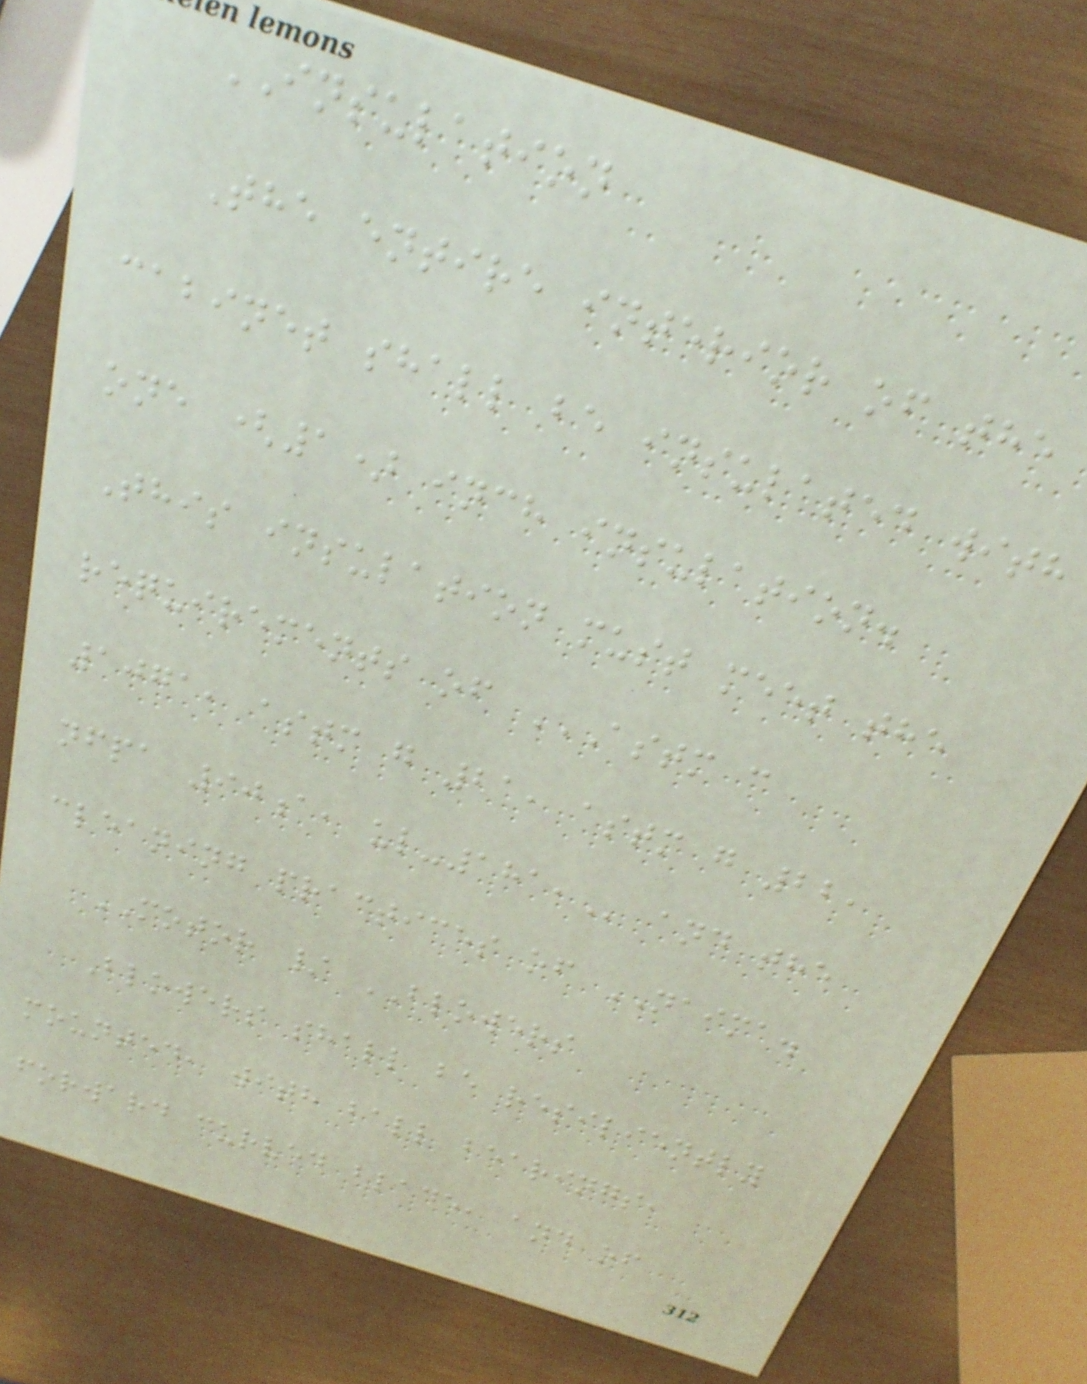INSULATION
The entire interior of the
cabinet shall be insulated with
one (1) inch insulation.
This insulation must meet the
requirements of ASTM C
1071, ASTM G 21, ASTM G 22,
NFPA 90A, UL-181, and the
cleaning practices of NAIMA.
MOTOR / BLOWERS
Blowers shall be resiliently
mounted, with ball bearings,
forward curved blade, and of
